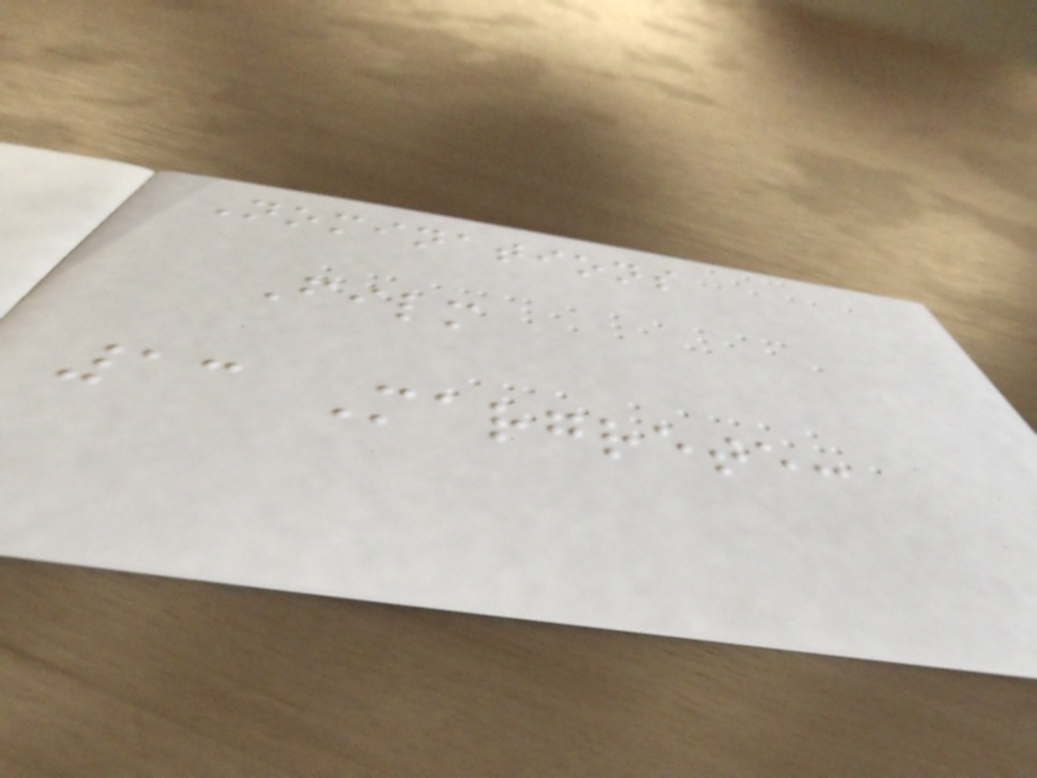Nominations
Film
13 Margrete:
